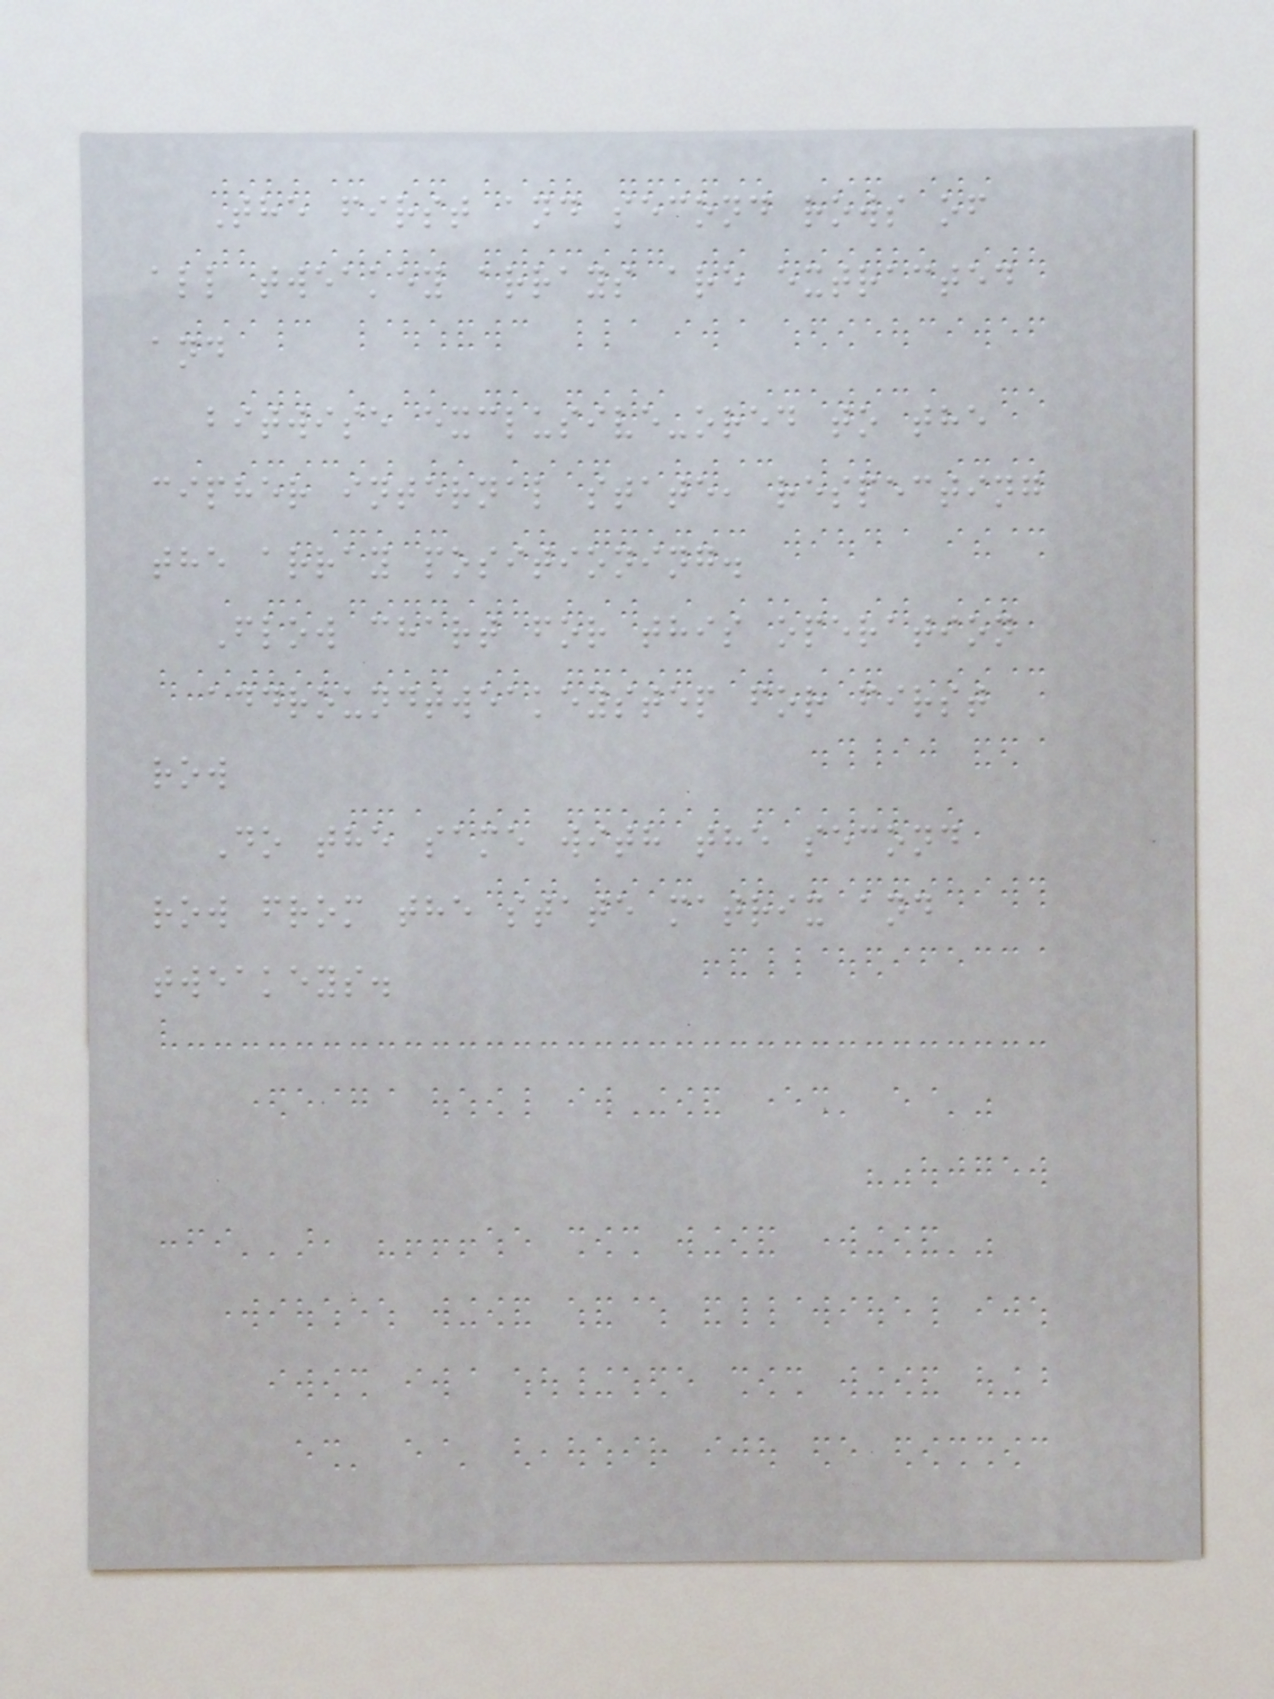The first and second rows of
all tweakey arrays are extracted
and
bitwise exclusive-ored to the
cipher internal state, respecting
the array positioning.
Flow chart for this operation
addroundtweakeystep for first
row
Do the same with the second
row from the state matrix and
tweakeys.
